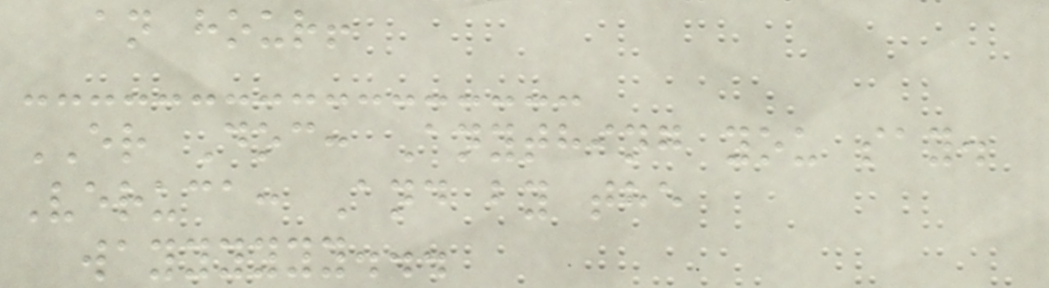an hour!
ER Doc: Anything you say.
Veruca: And by the
wayyyyyy...
